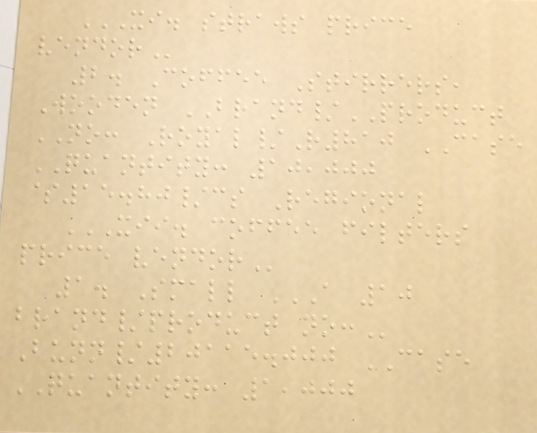XI. STRAWS PRICE
VENDOR
2. Coffee Stirrers,
Wooden BRAND/PRODUCT
NO: Royal/R810 CASE
QUANTITY: 10,000
$15.80/cs Regional
XII. COFFEE FILTERS
PRICE VENDOR
1. Small A 10
BRAND/PRODUCT NO:
Bunn/20115.000 CASE
QUANTITY: 1,000
